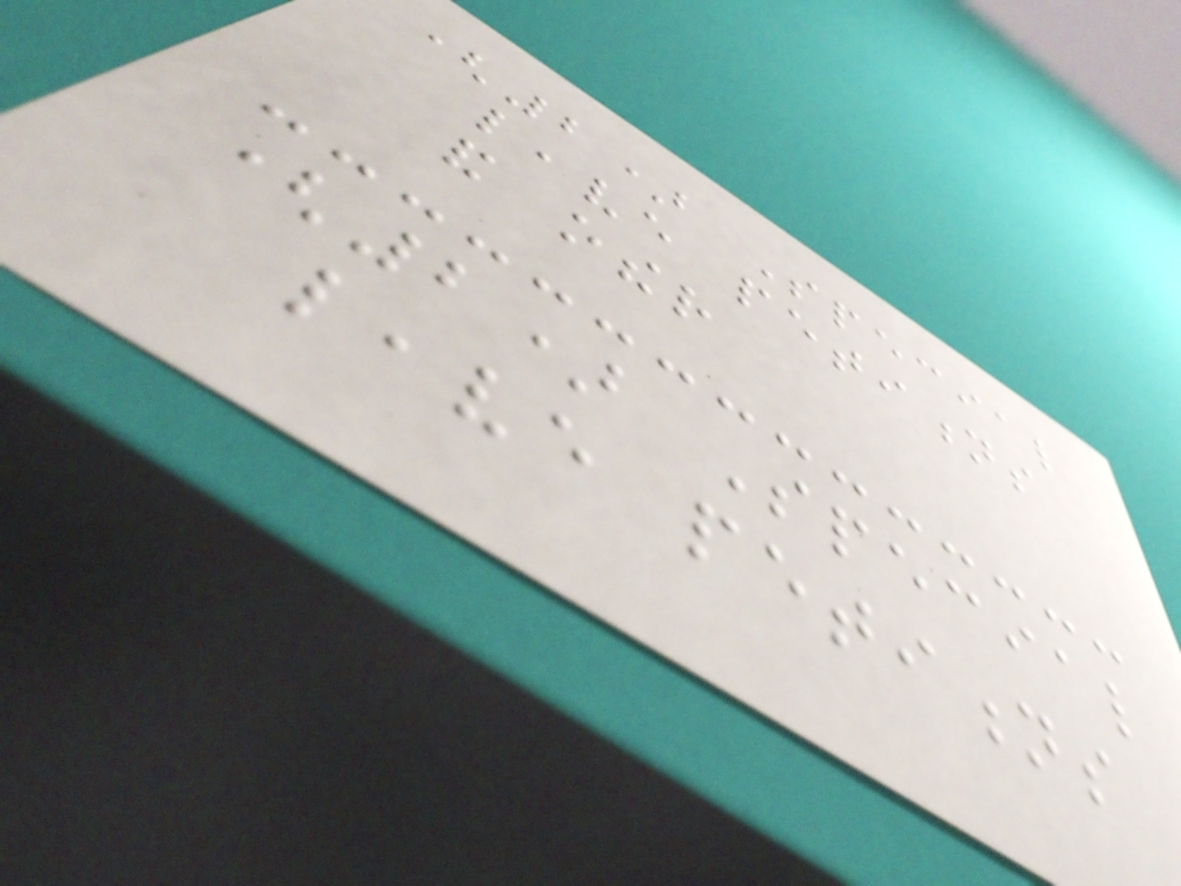(2) Special
leave petitions
and other
(2) Special
leave petitions
